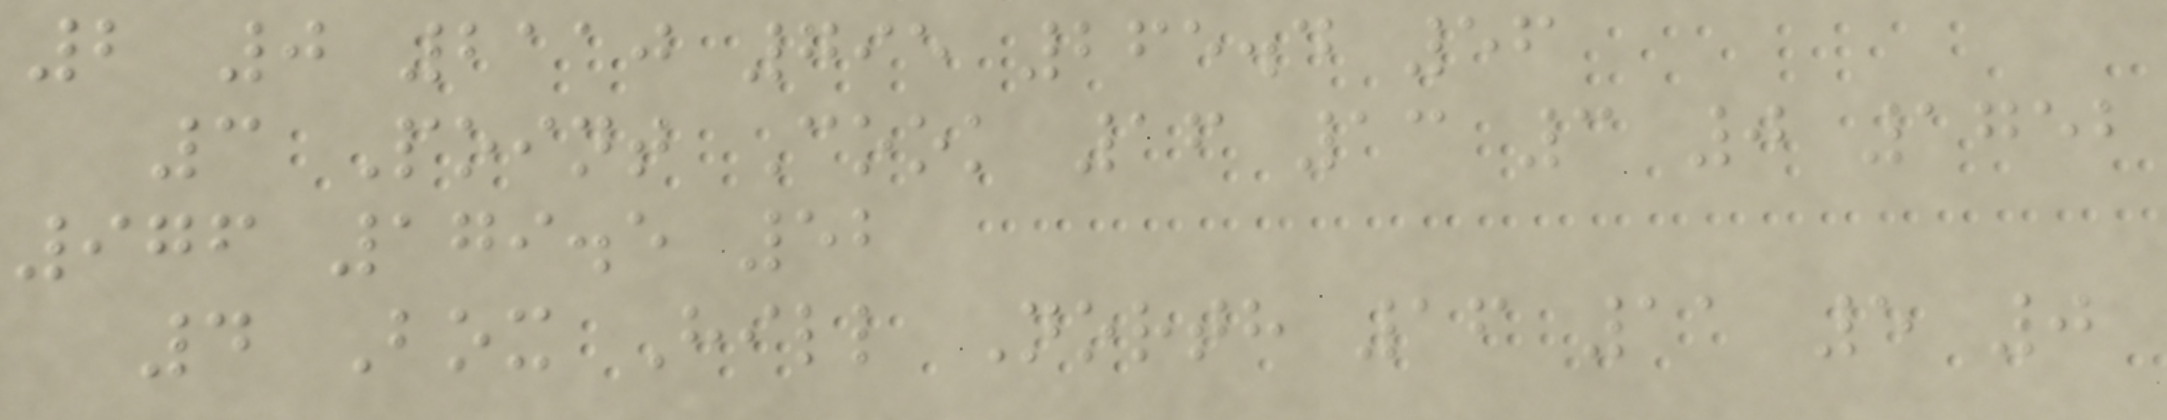2 0 2110 795 265.4 56
3 Point Cook 16 13 3 0 1752
976 179.5 52
4 Box Hill North 16 11 5 0
